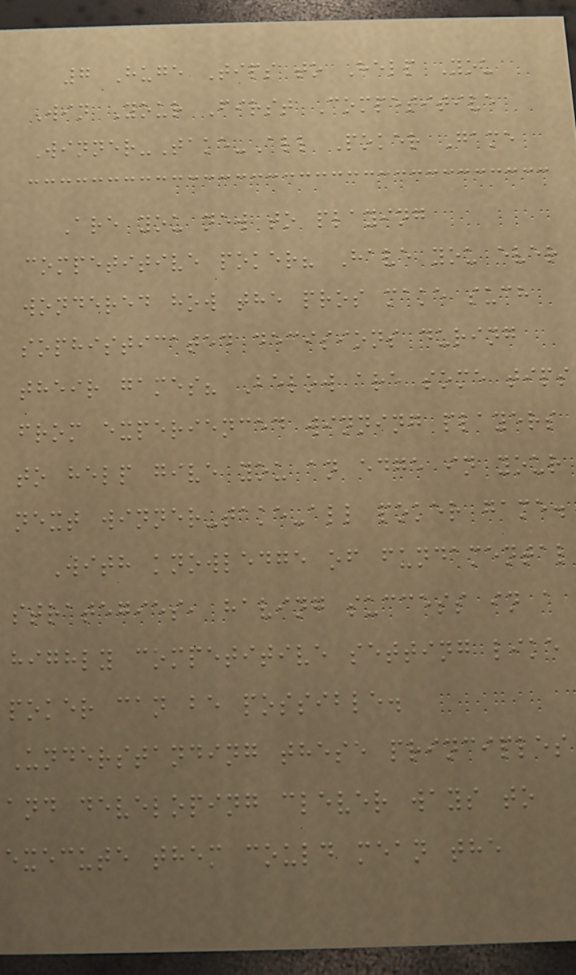7 Huge Tips to Help You
Win Your First Competitive
Winner-Take-All Poker Game
Are you new to playing
competitive poker? Have you ever
wondered how the pros make such
sophisticated decisions during
their games? Below are some tips
from experienced winning players
to help give you an edge in your
next winner-take-all poker game.
With knowledge of fundamental
strategies, having success in a
highly competitive setting like
poker can be possible.
Understanding these principles
and developing clever ways to
execute them could mean the
